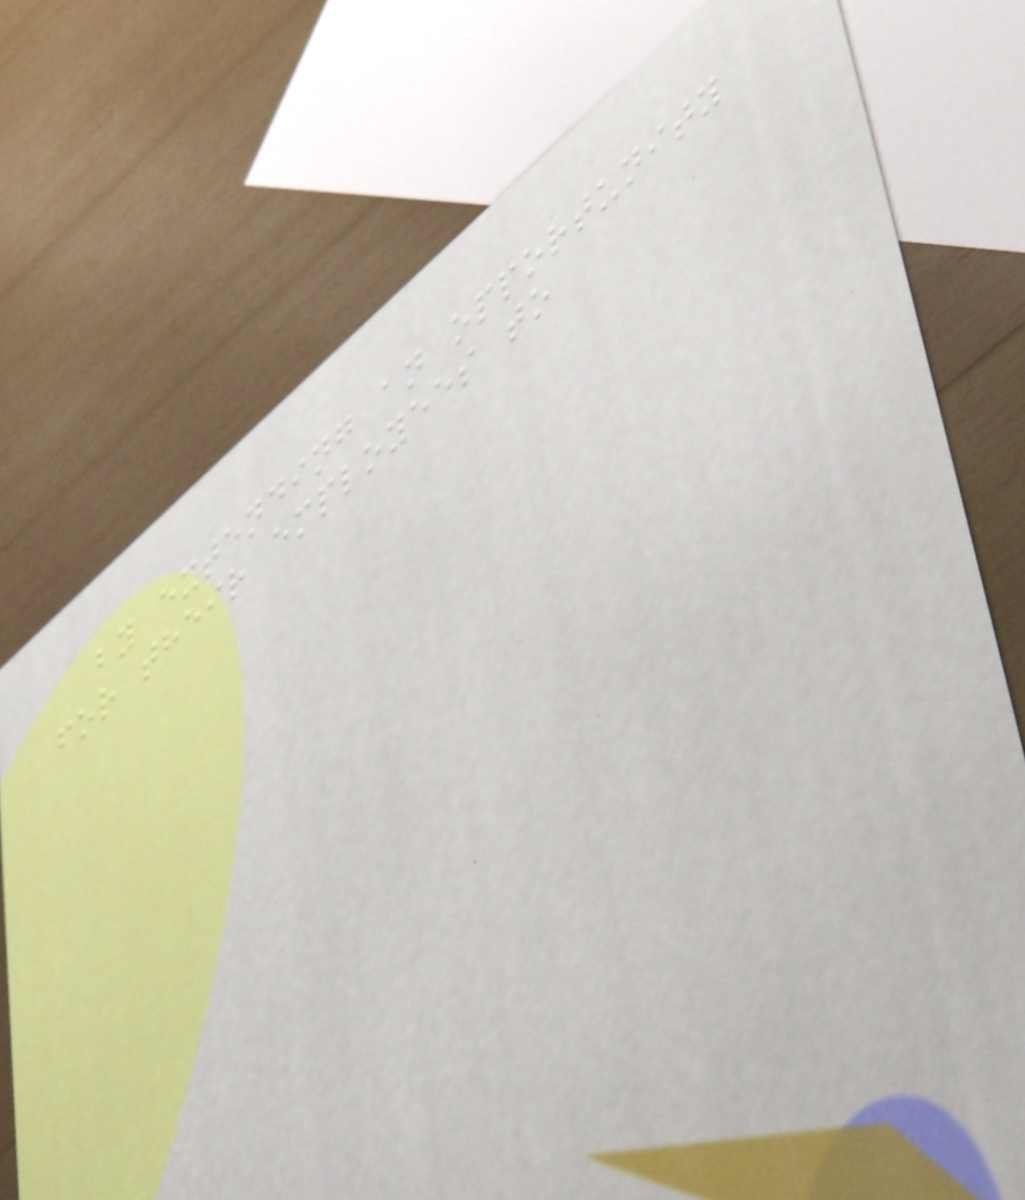by extending an opportunity
for their employees to
